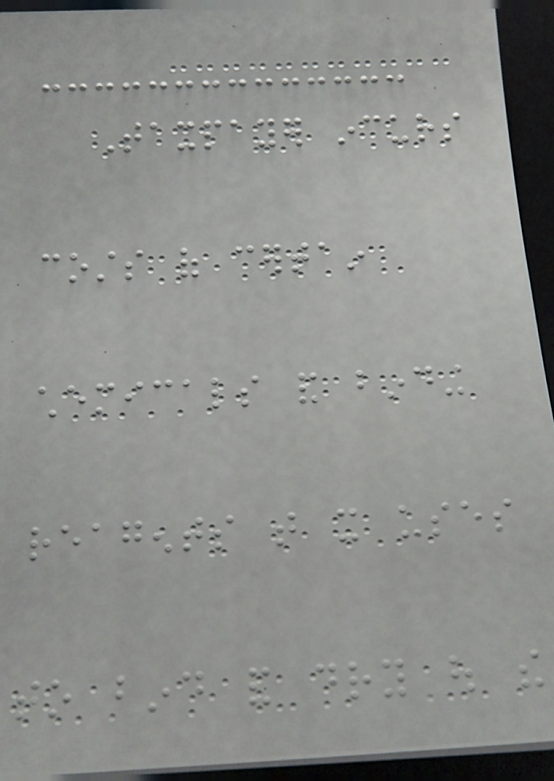Taxpayer incurs
costs of certain
chemicals and binding
reagents that it uses
to bind and dry out the
